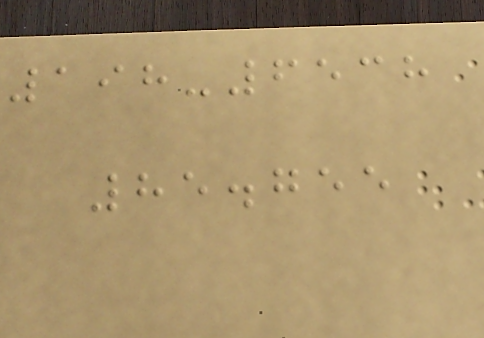198-6538
85.755
